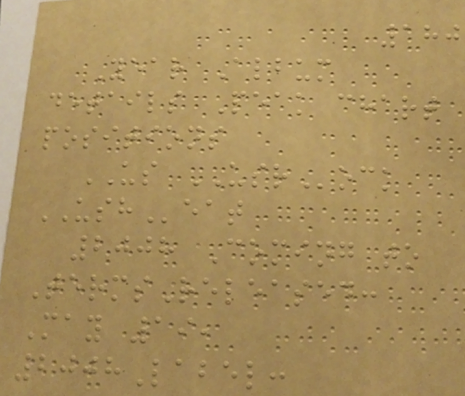180
Year Album
details Peak chart
positions
US USRock
USHeat
2008 Coming to
TermsReleased:
May 19,
2008Label:
